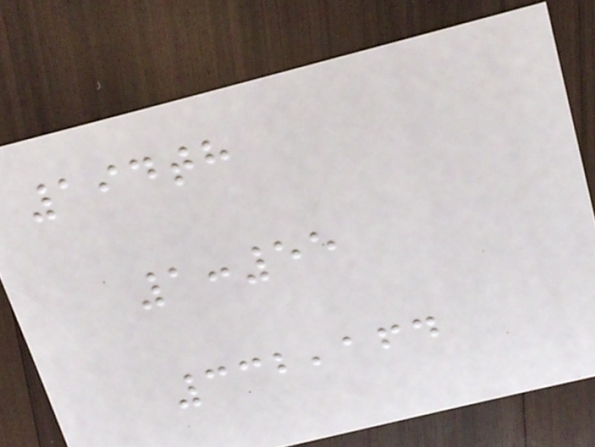194th
1:55
332,164
